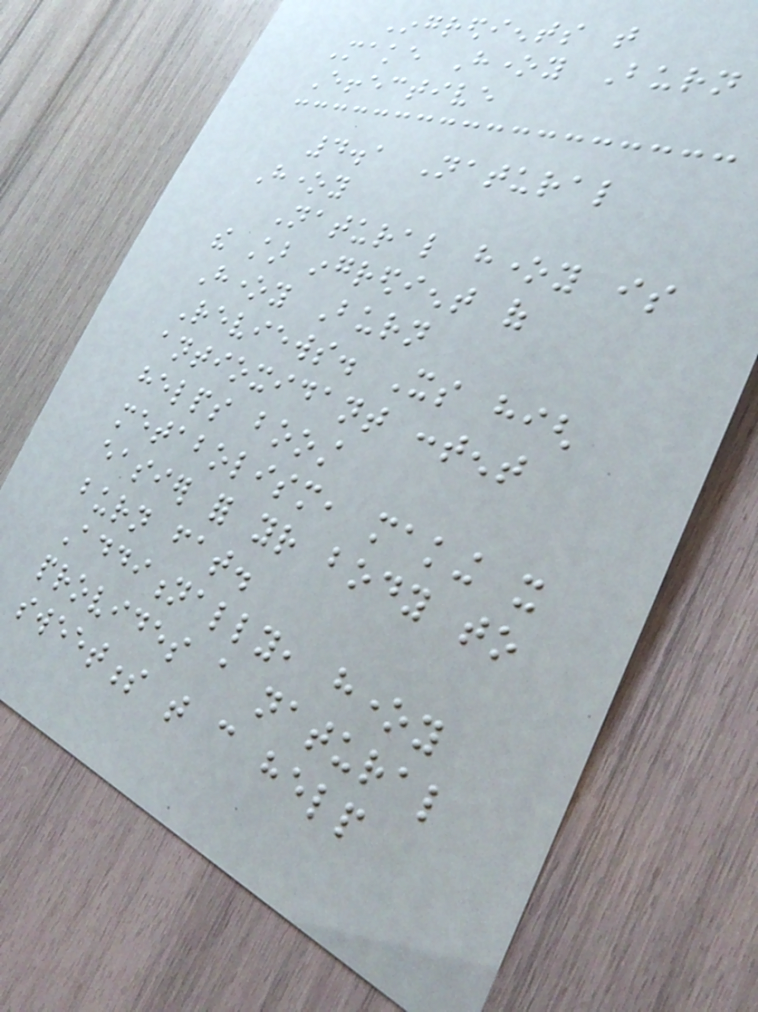Ingredients that
Make Honey Burn
Effective
4.1 Natural
Honey
Natural honey is
the star ingredient of
Honey Burn
Reviews. Its high
antioxidant content
helps boost
metabolism, making it
easier for your body to
burn fat.
Additionally, honey
provides a natural
sweetness that can help
